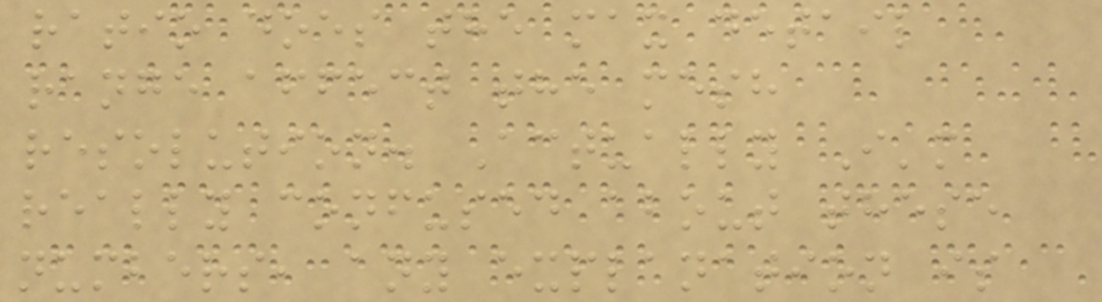ratio does the max detail
range affect the mesh
resolution. Actually I'm
really confused about these
numbers, any explanation is
